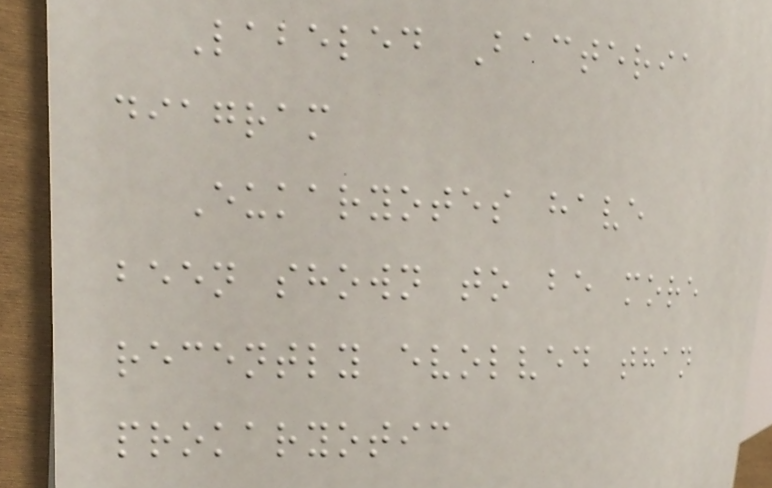Labeled Bacteria
diagram
Eukaryotes have
been shown to be more
recently evolved than
prokaryotic
